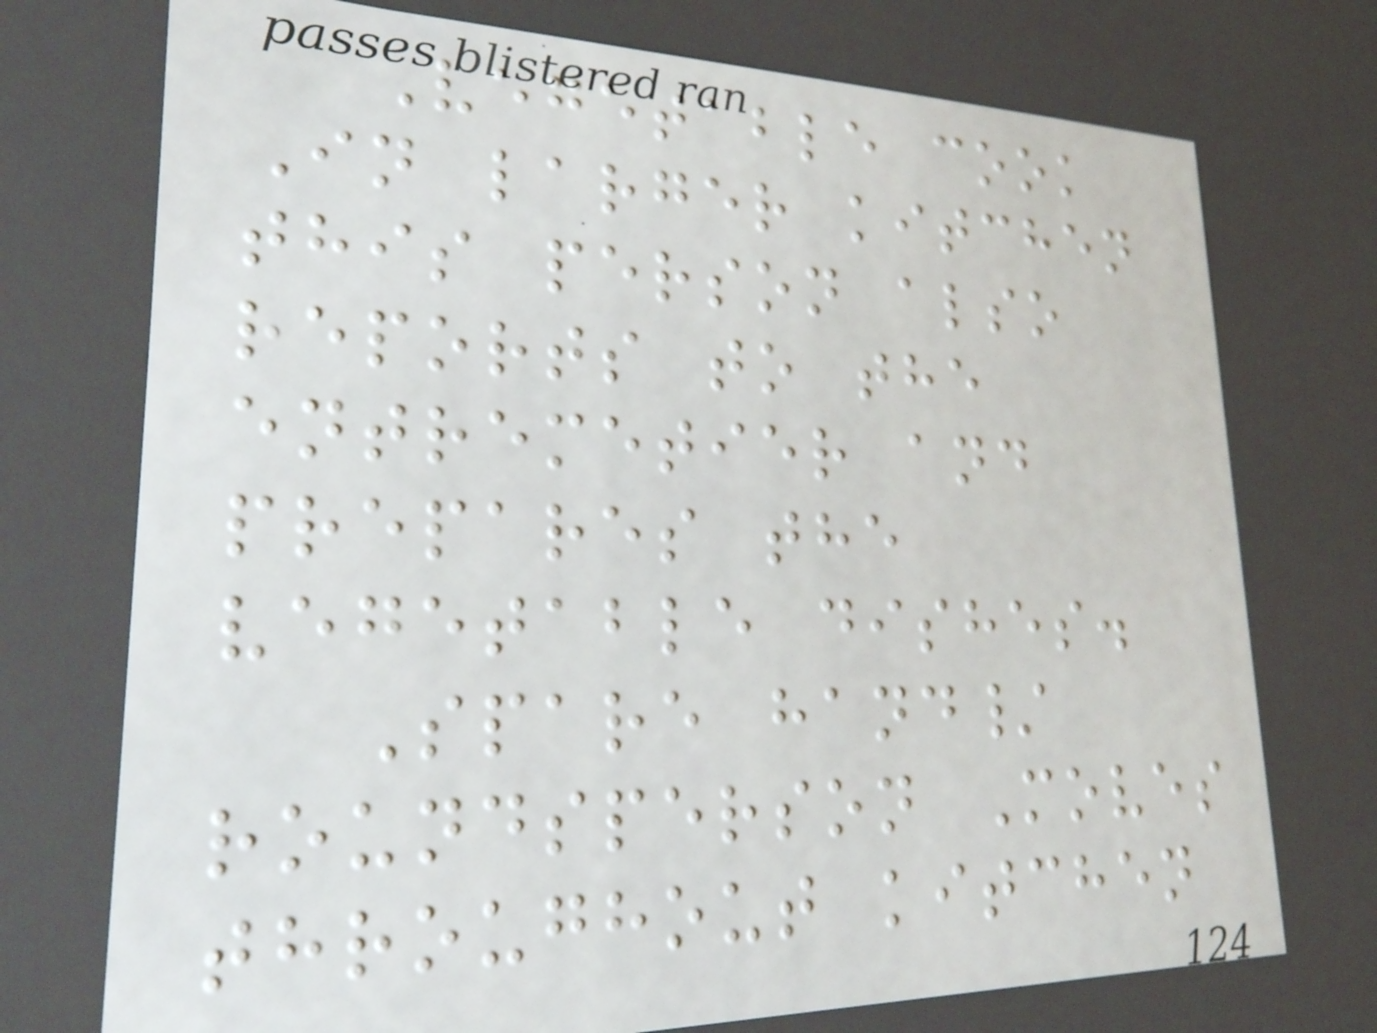Vegetable cook
In larger kitchen
this person also
reports to the
entremetier and
prepares the
vegetable dishes.
Spare hand/
roundsperson Moves
throughout kitchen
